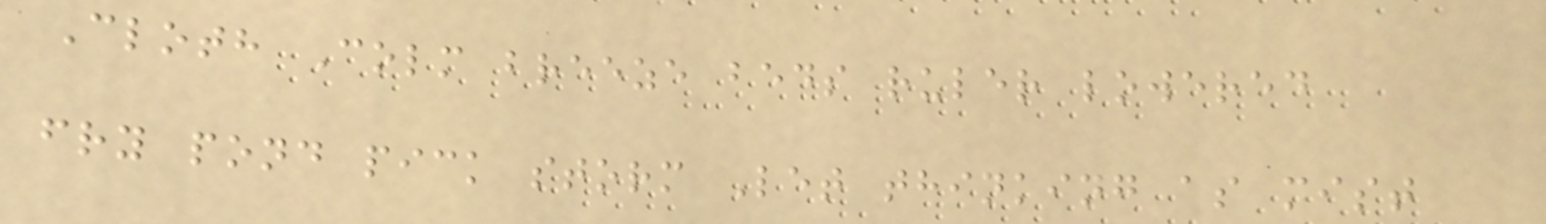Cloth Colm breeze beds ruler lowered
fry pond pick storm Let thinking as mist
